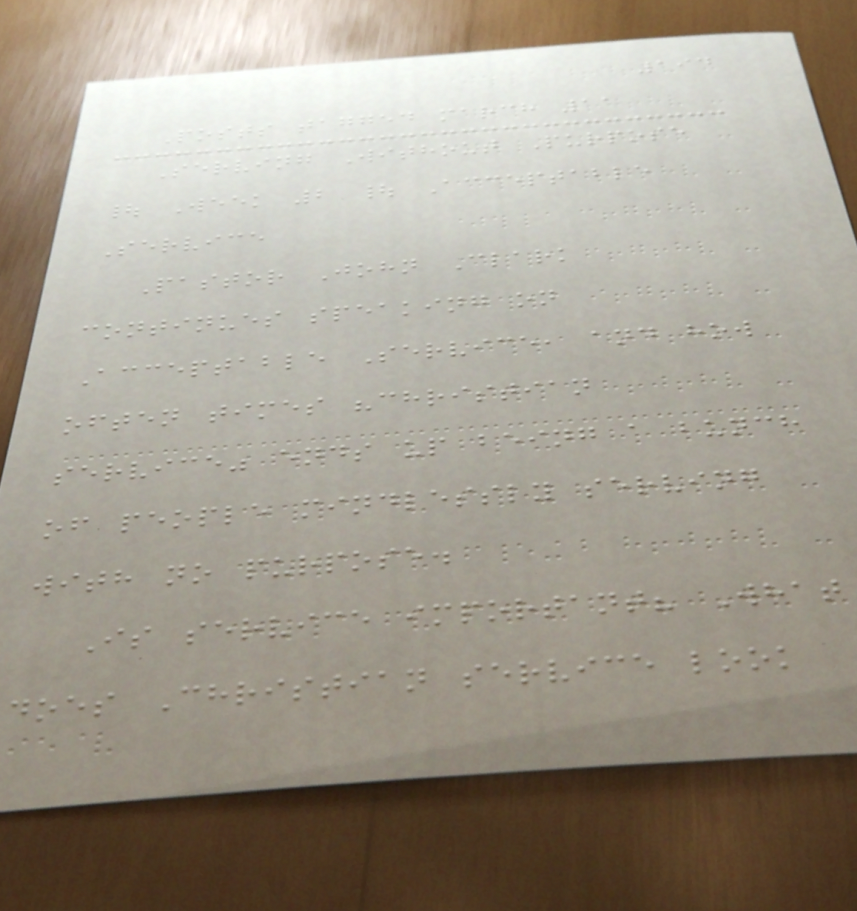194
Posts tagged march 11
Serving Without Purpose
| Week 2 | Acceptable
Service
Pastor John Clark
continues speaking on
Acceptable Service, and how
often times "christian
service" ends up being a bunch
of people mindlessly serving
with no purpose.
Is service important? What
does Christian service look
